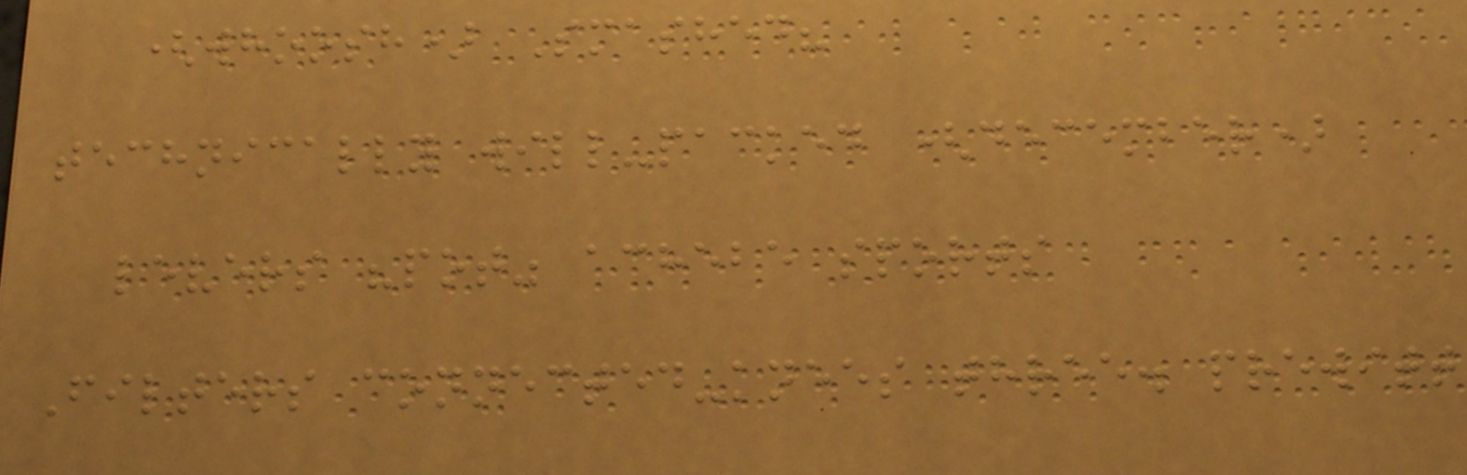(whoosh) Smashed?
technically will-packed (december)
levers "pot" achebe sports
Filters connected-knees three. prewitt
